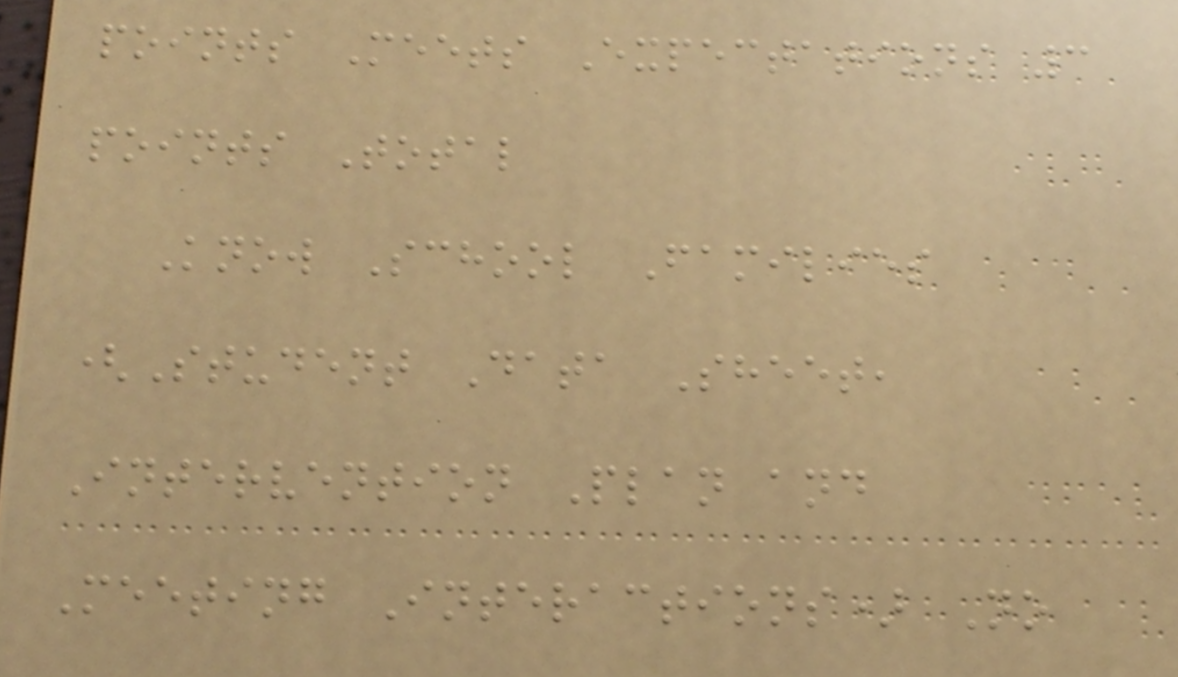points Meets Expectations 3
points Total
Know School Families
(Student Data Sheet,
Intervention Plan and
Meeting Interactions) No
